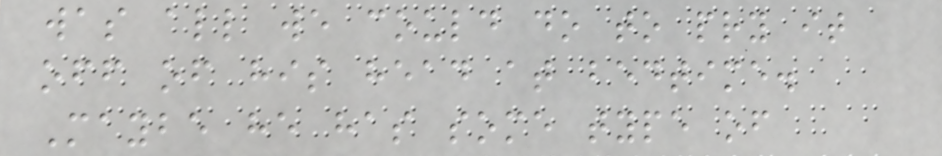was all we could do to pry it
off of his head at bedtime.
Maybe he has some type of
